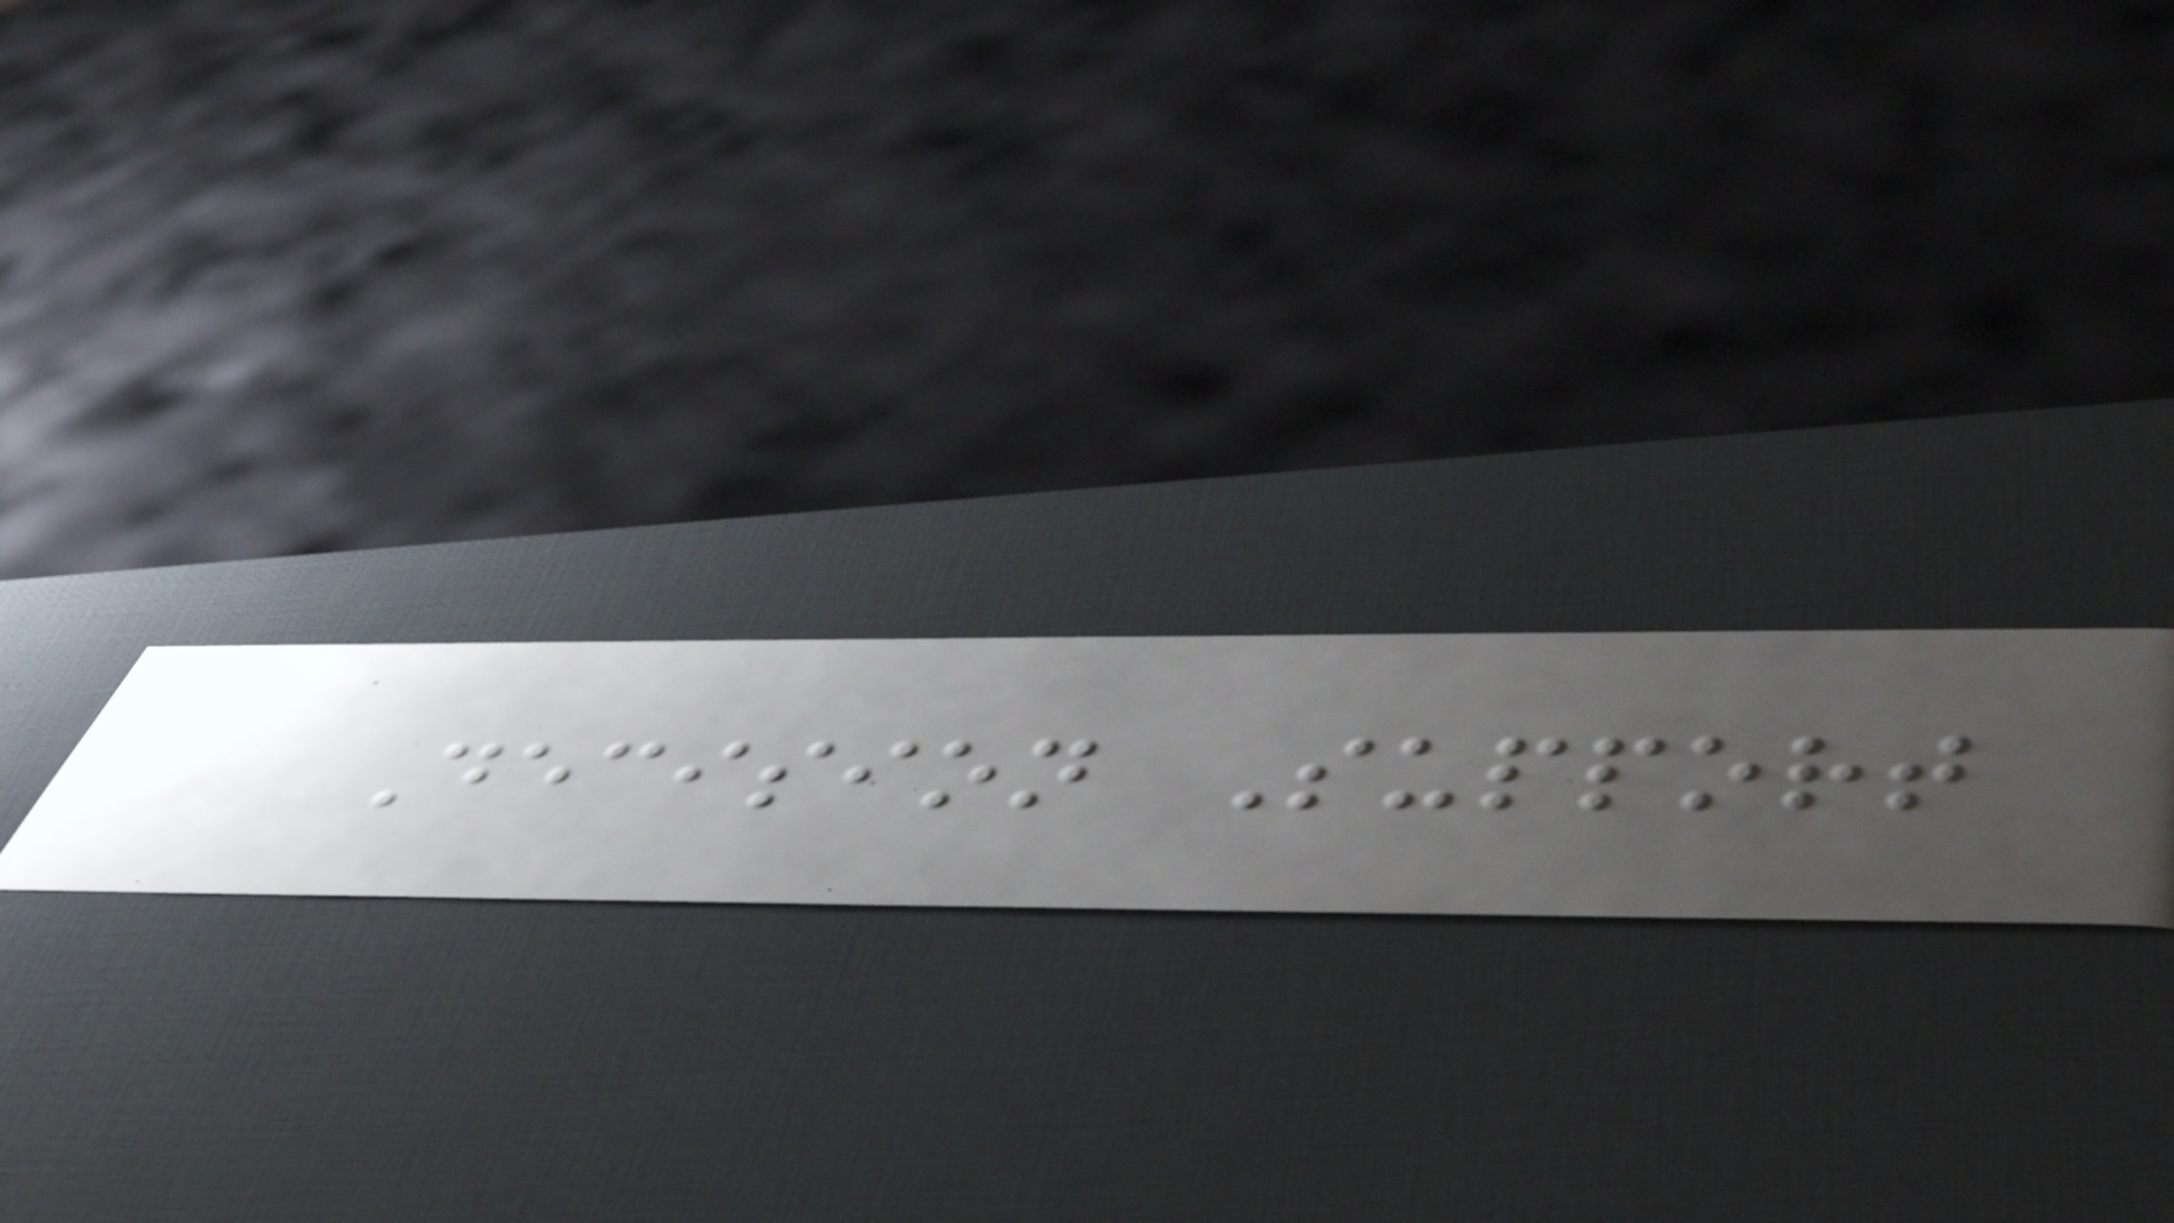Decision Support
